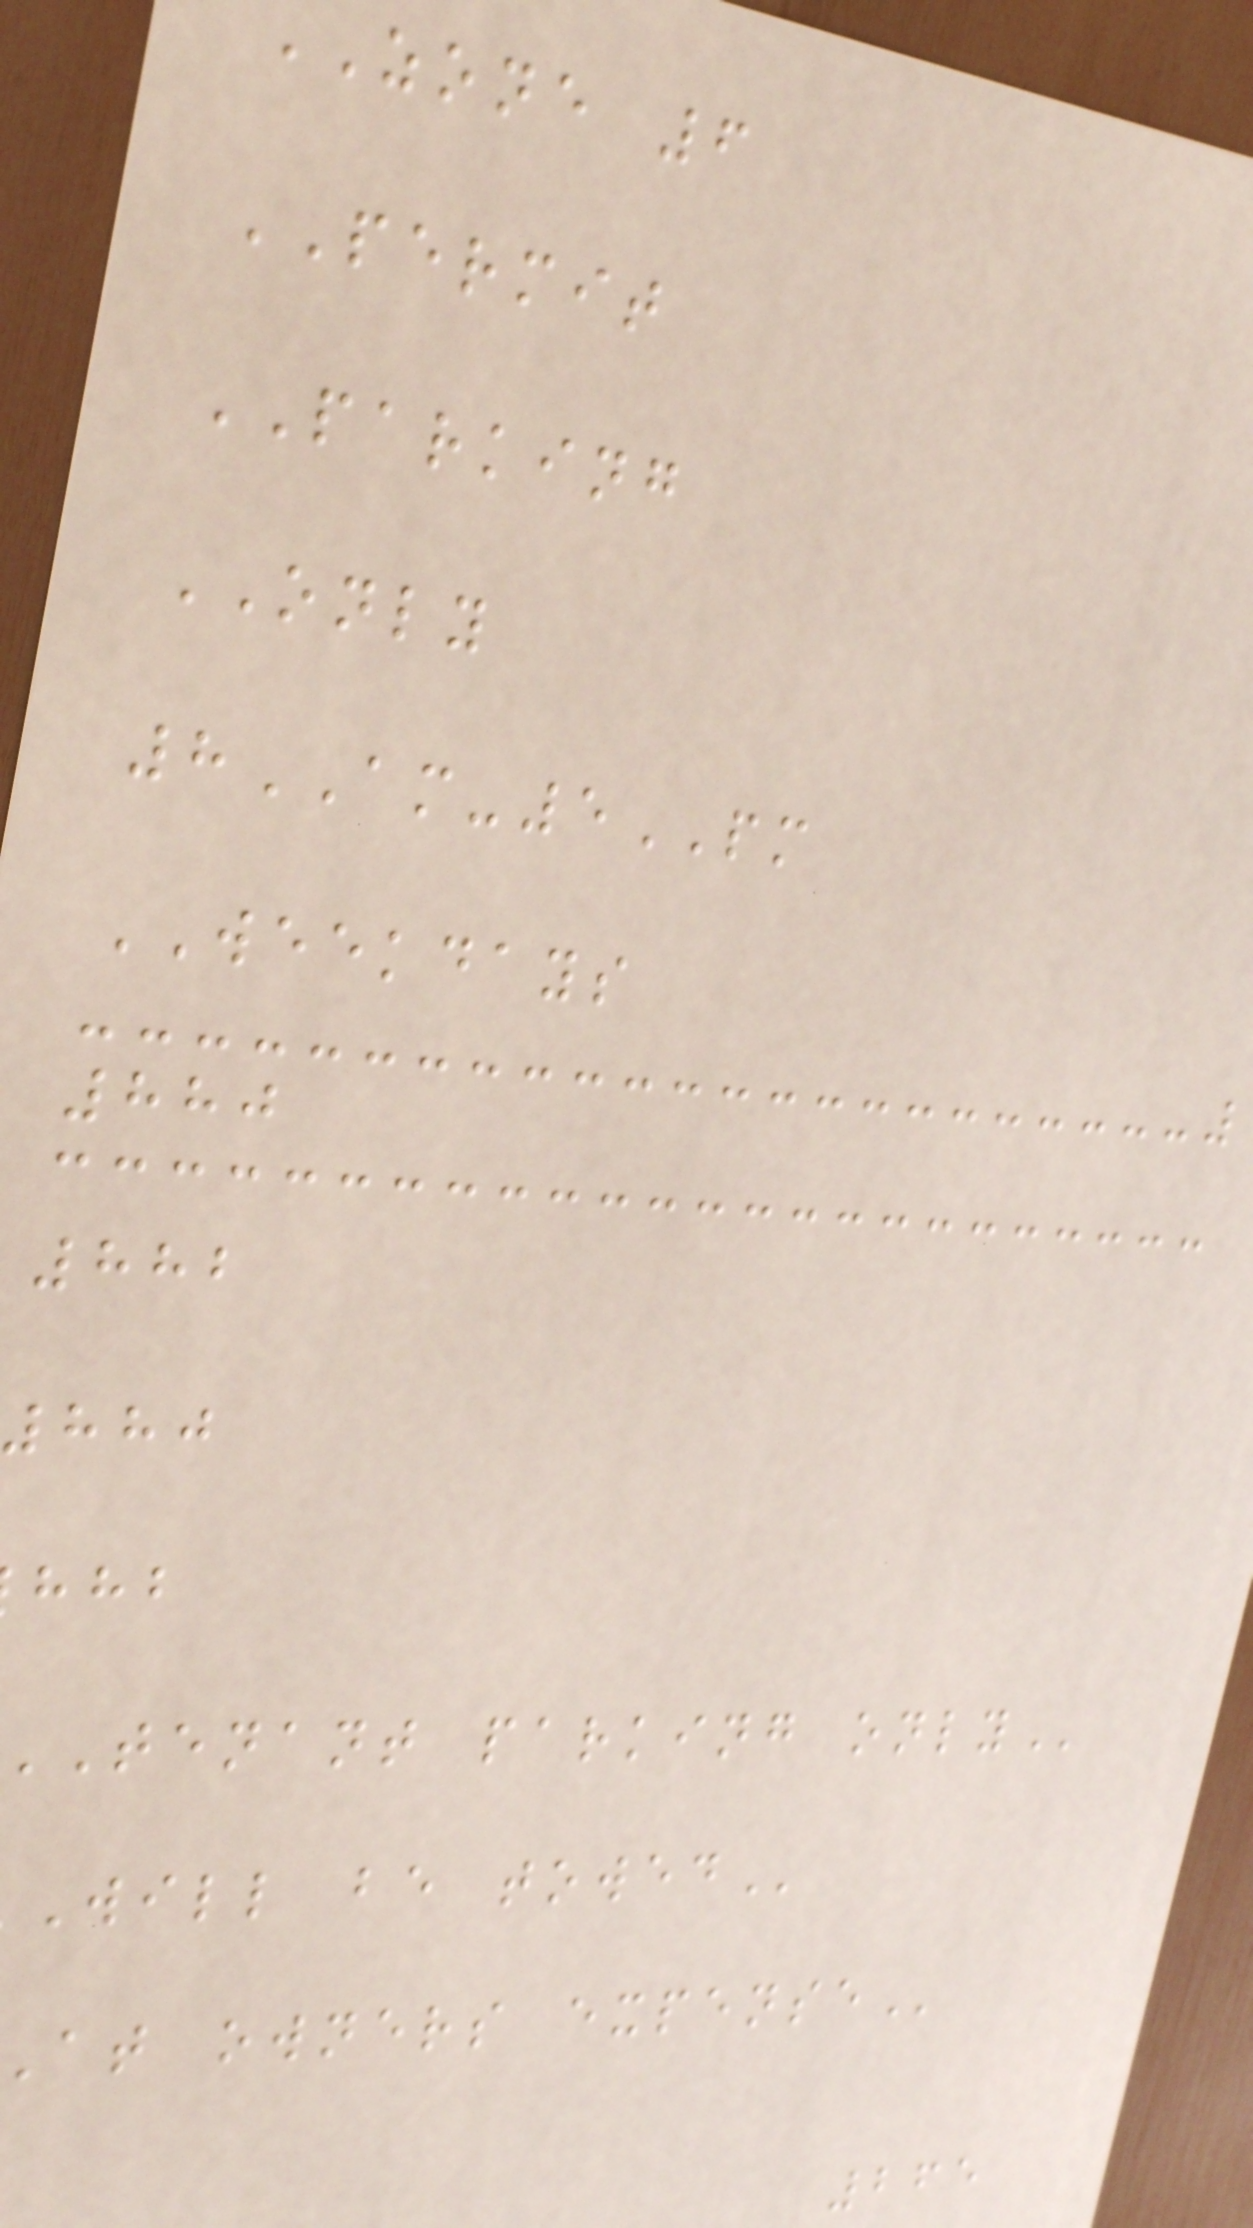zone 6
PERMIT
PARKING
ONLY
8AM-5PM
WEEKDAYS
880
882
880
tenant parking
will be
at owners
265
